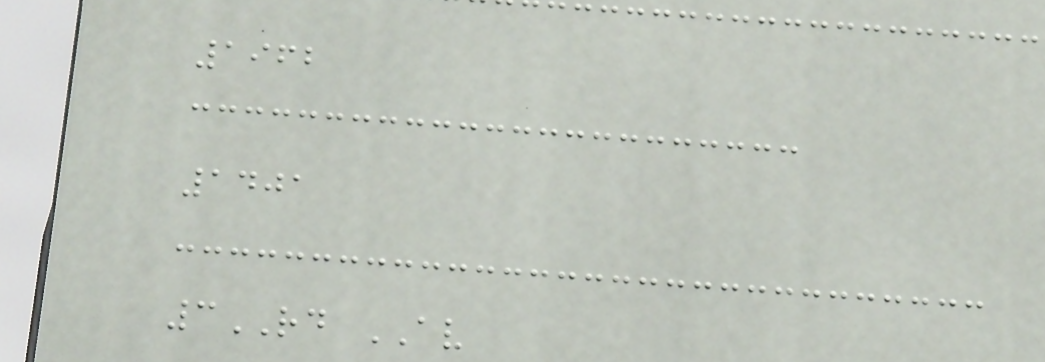1962
1401
3RD AV
